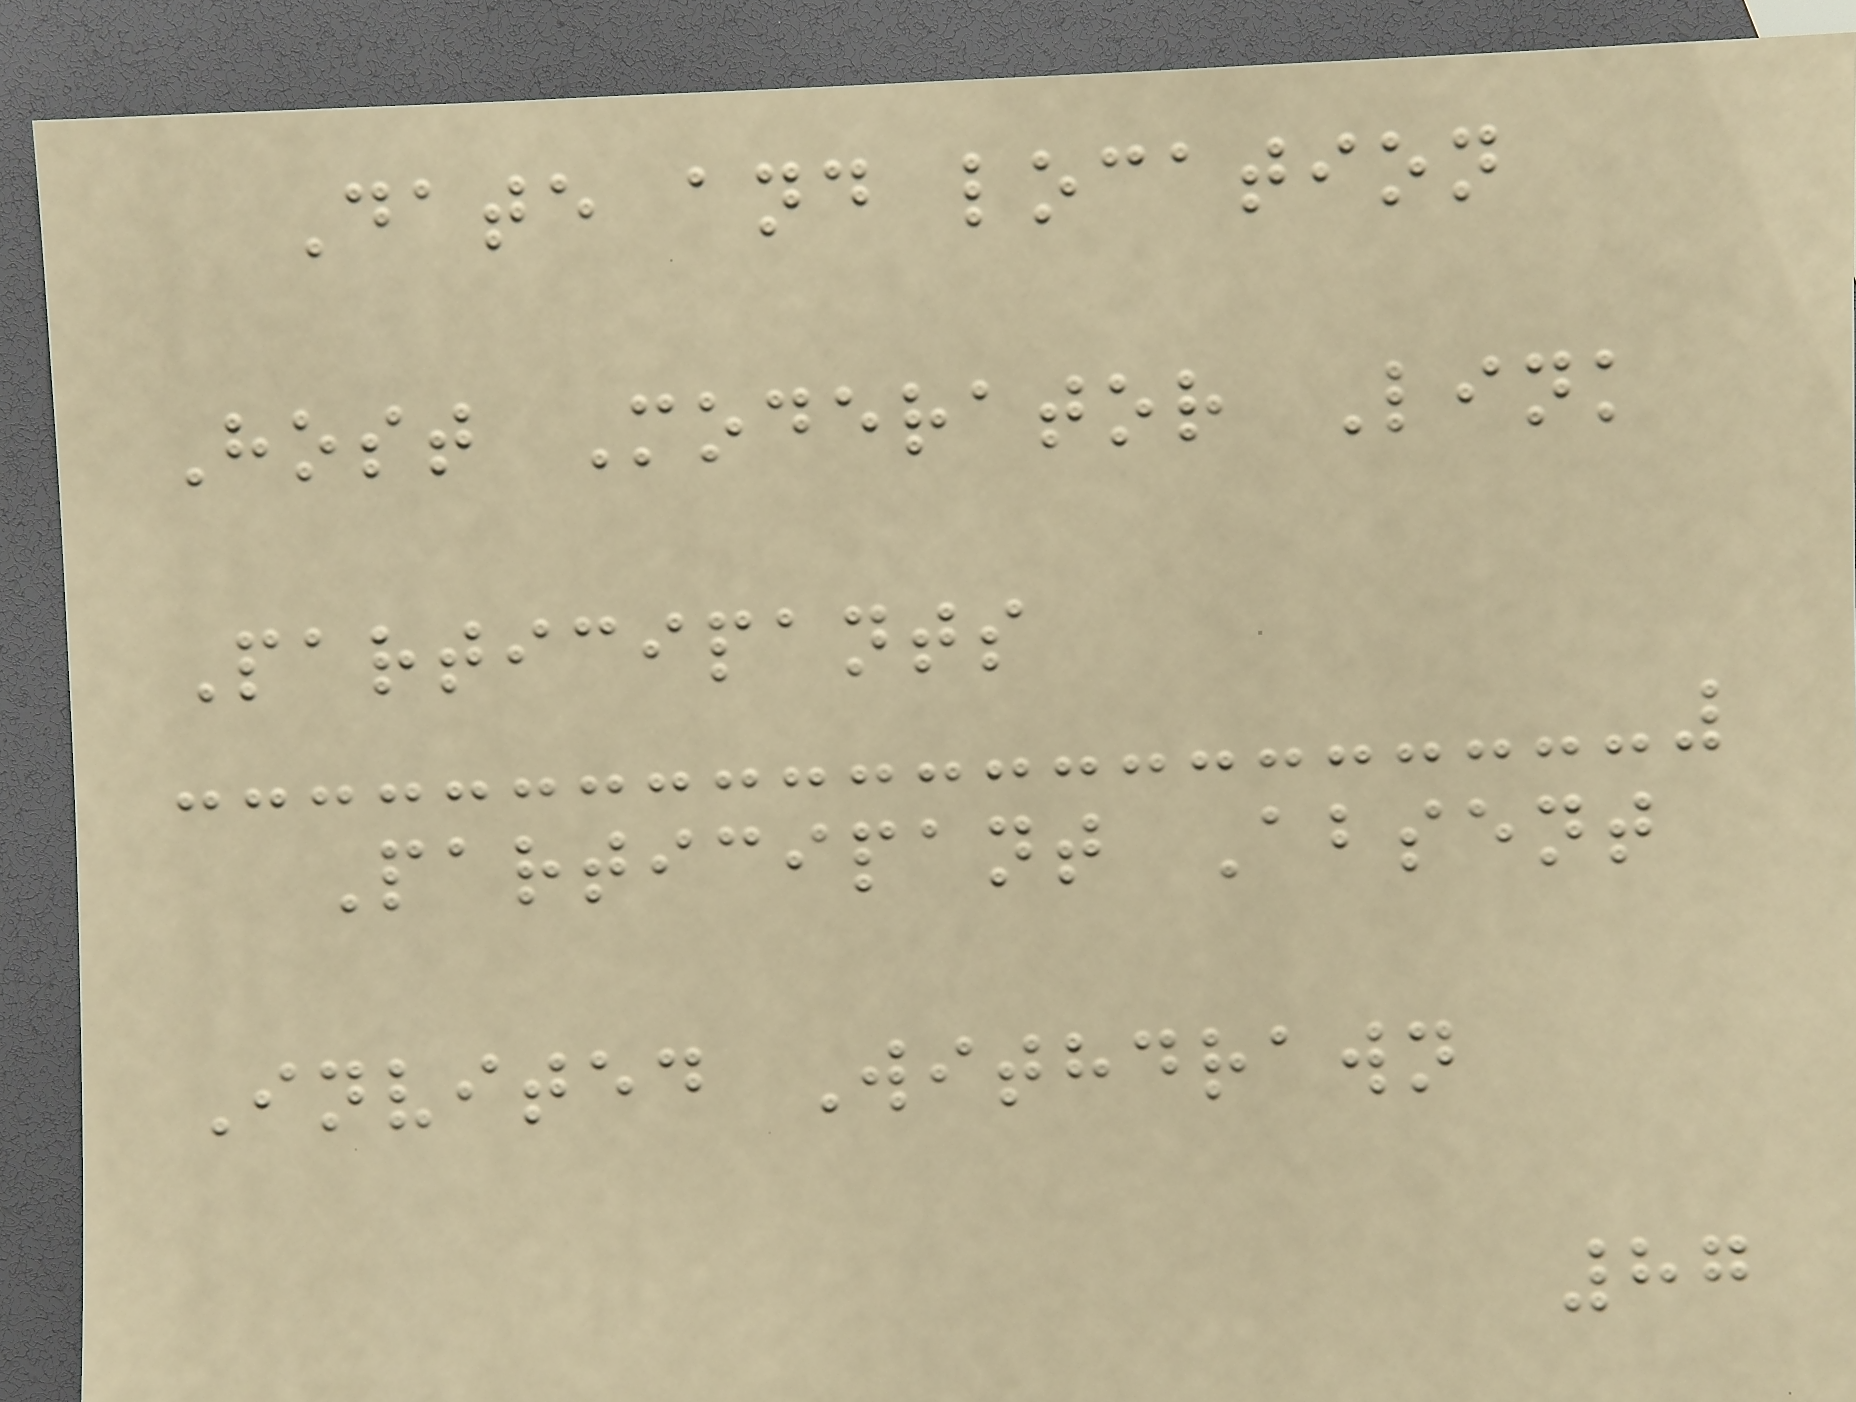Date and location
Host Moderator Link
Participants
Participant Absent
Invited Withdrawn
87
